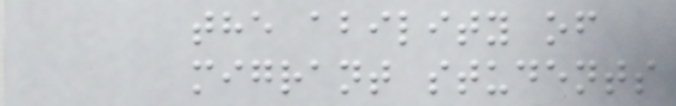the ability of
migrant students
